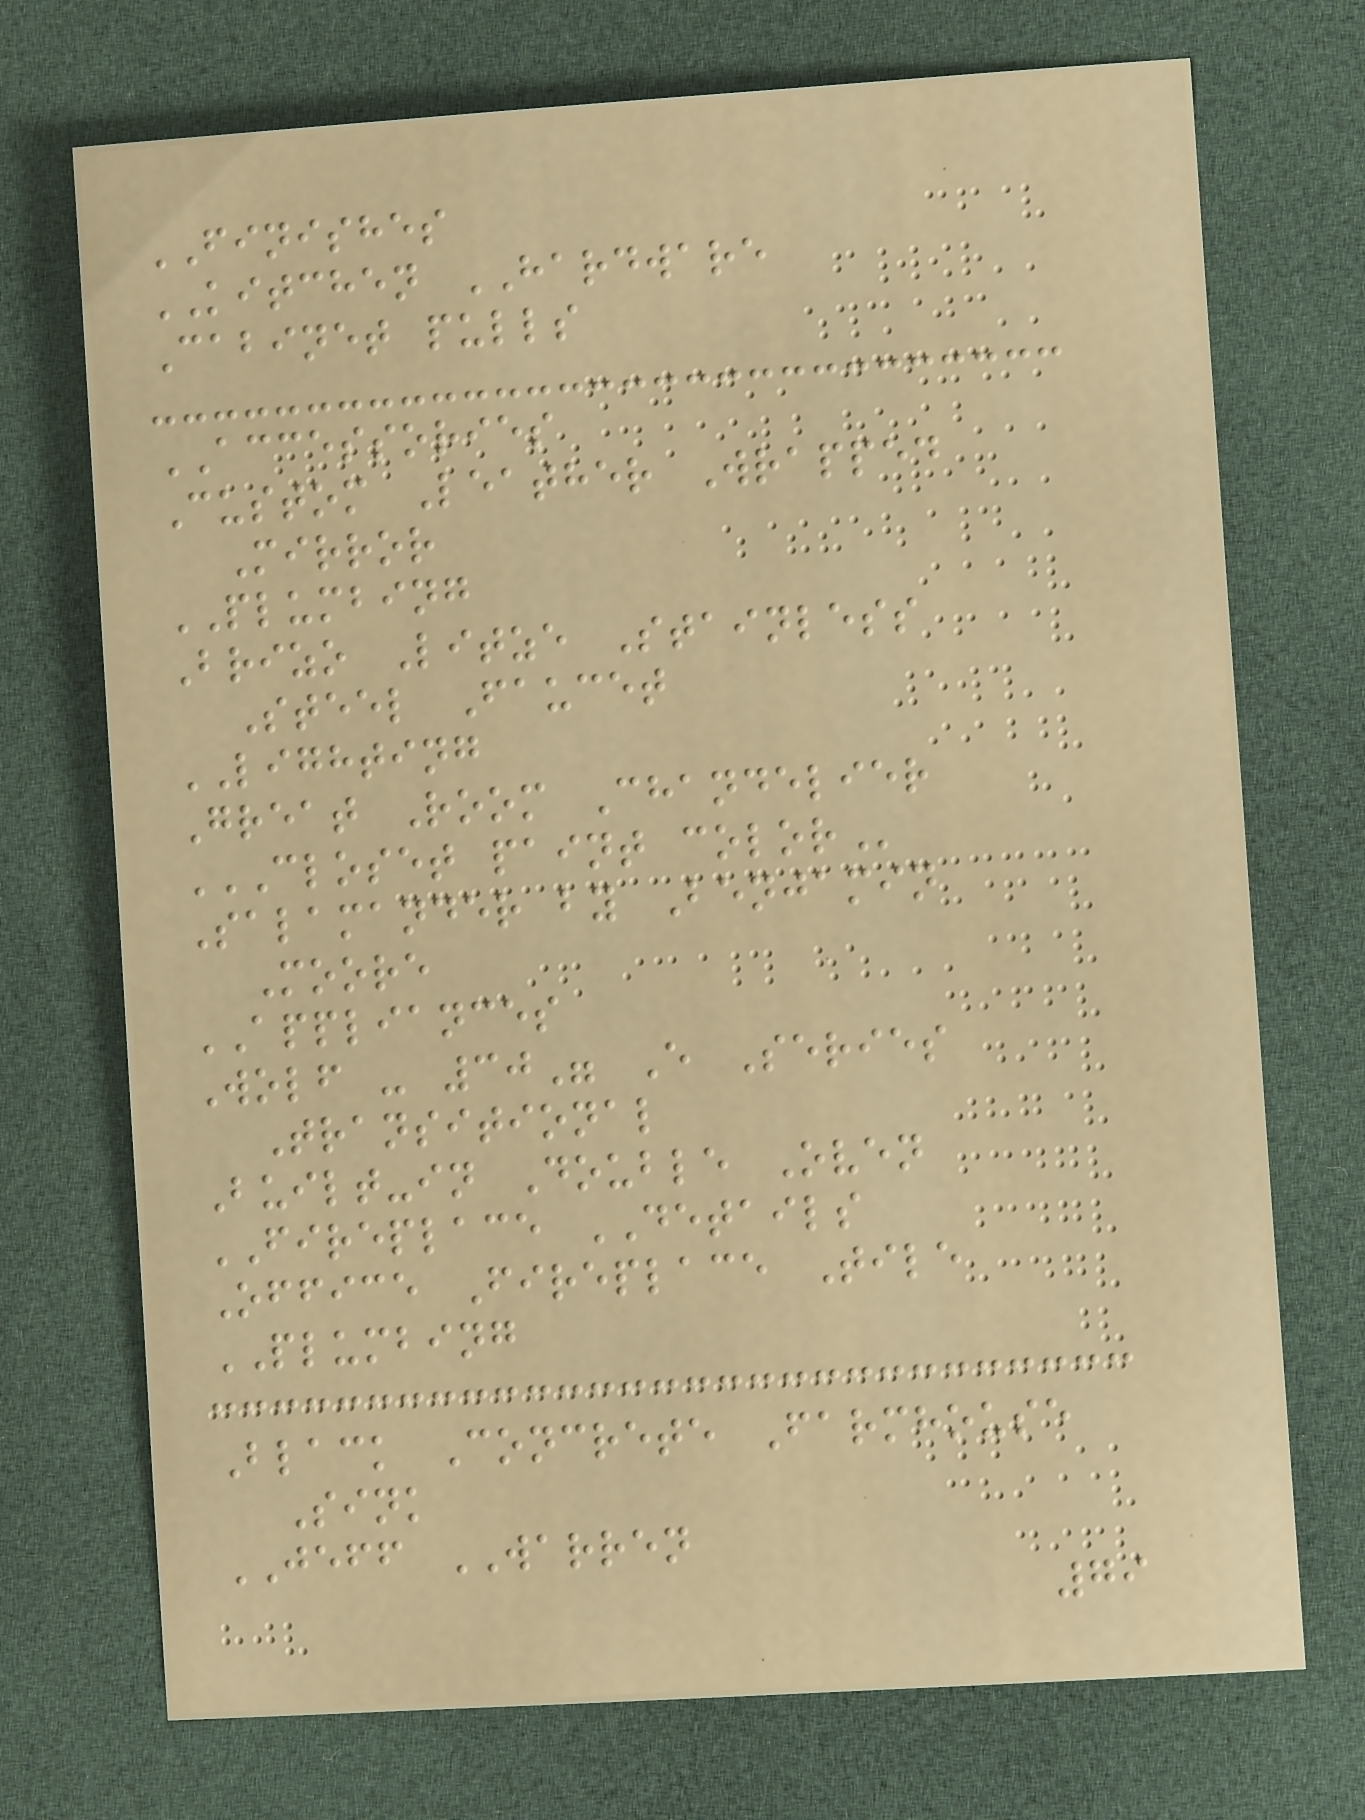FINISHES
KITCHEN HARDWARE
Cabinet pulls
ACCESSORIES
Custom Leather Wrapped
Mirror
PLUMBING
Brizo Litze Stainless
Steel Faucet
LIGHTING
Great Room Chandelier
CLOSET PAINT COLOR
Salamander by Benjamin
Moore
APPLIANCES
Wolf - 30" E Series
Transitional
Built-in Double Oven
FIREPLACE DETAILS
Office Fireplace Tile
PLUMBING
Black Concrete Farmhouse
Sink
JEFF WARREN
79
